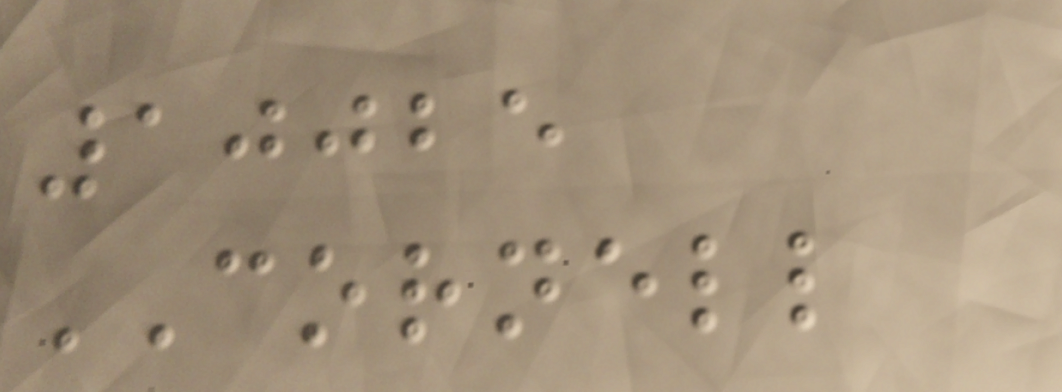10025
CORNELL
